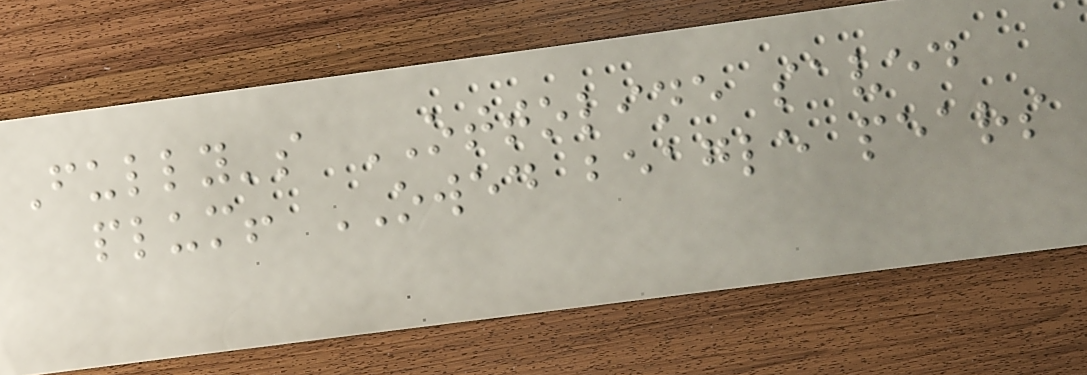Fully's OTTOLINE saved
plum! OWED beagle pears
